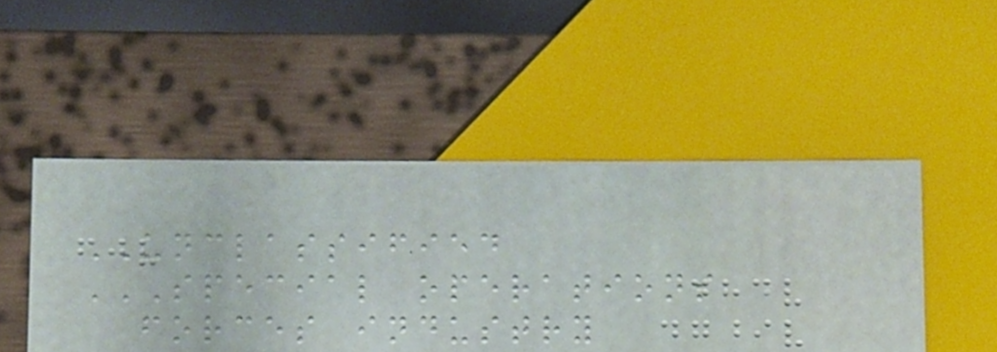UNCLASSIFIED
SPECIAL OPERATIONS
FORCES INDUSTRY
